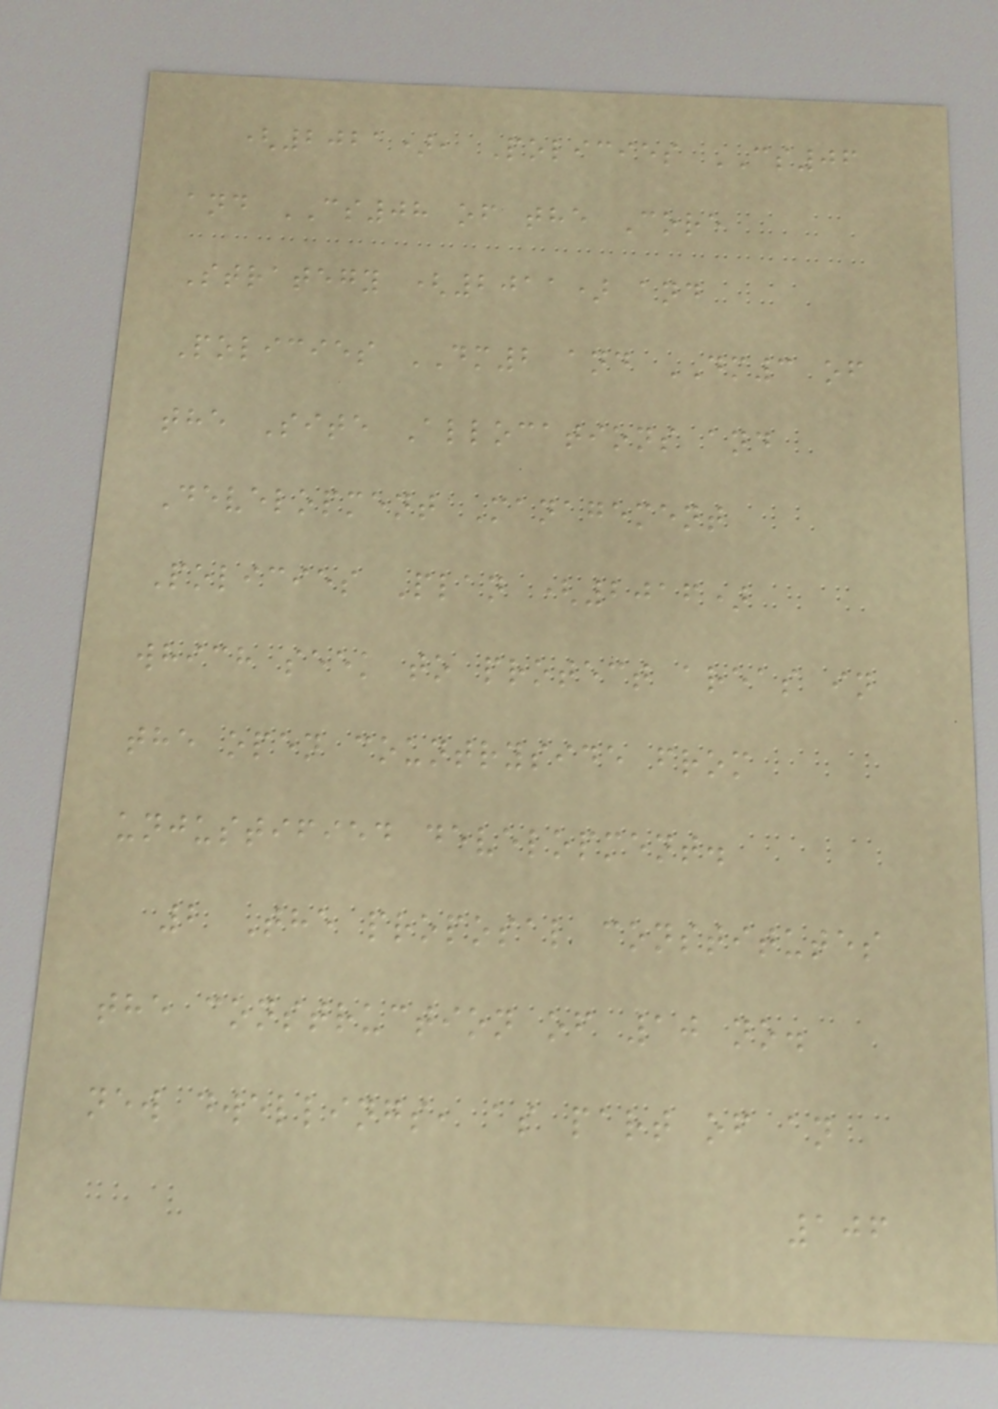(2021), Policies CS06
and CS08 of the Core
Strategy (2011) and
Policies DM2 and DM3 of
the Site Allocations and
Development Management
Policies Plan (2016)
which seek to protect areas in
the open countryside from
unjustified development.
2 The proposal constitutes
the construction of 10 no.
new dwellings, as part of an
106
